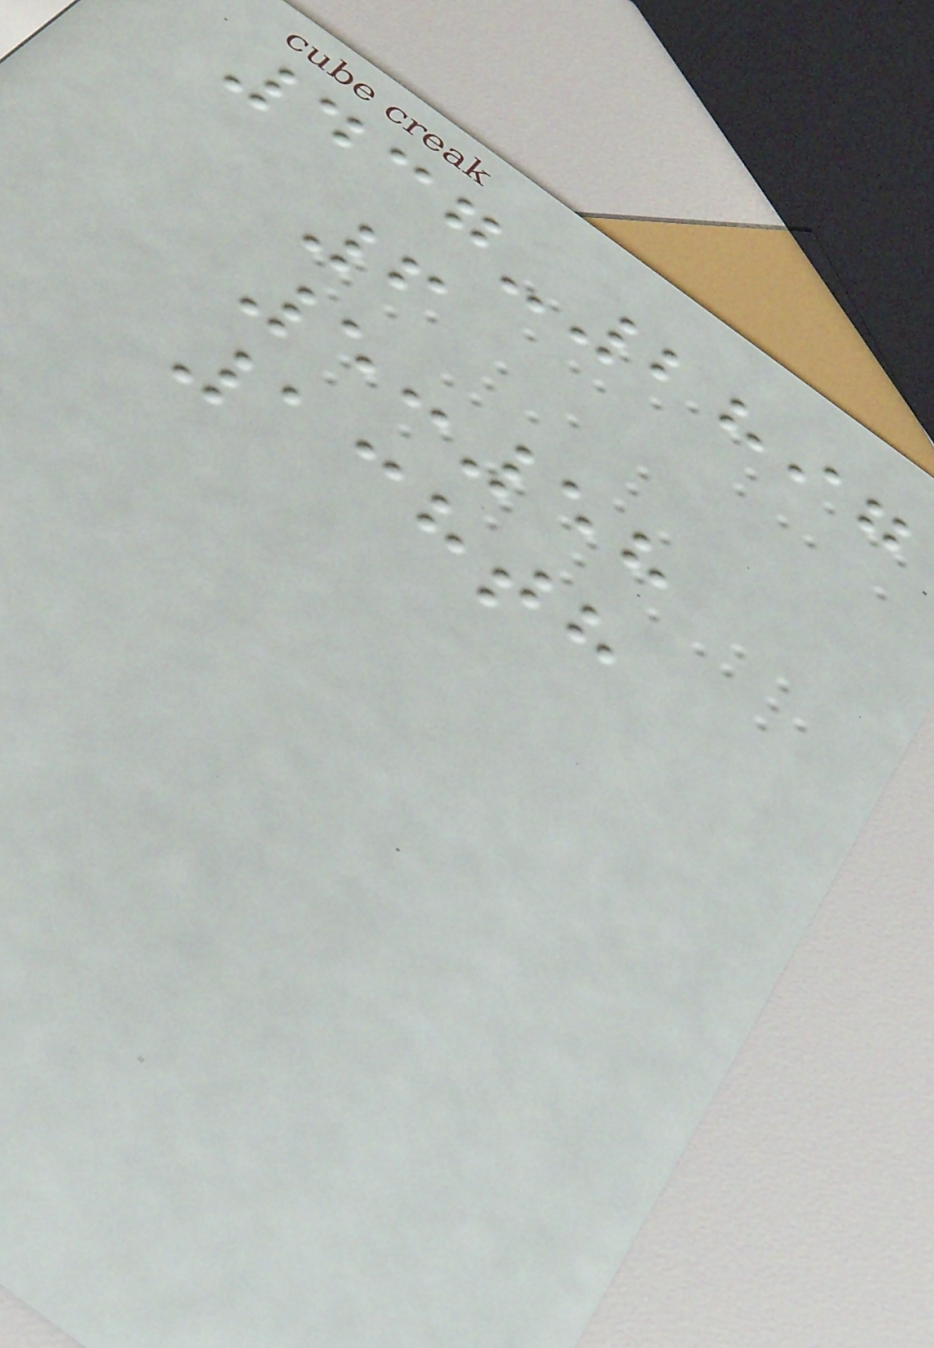437-2897
6
5:58
138th
